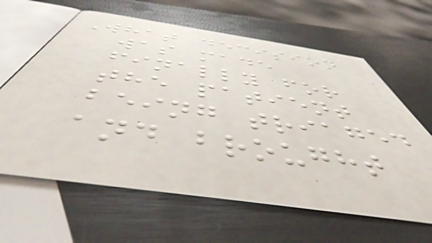What decision
was made
finally for
the patient
being triaged
and brought
